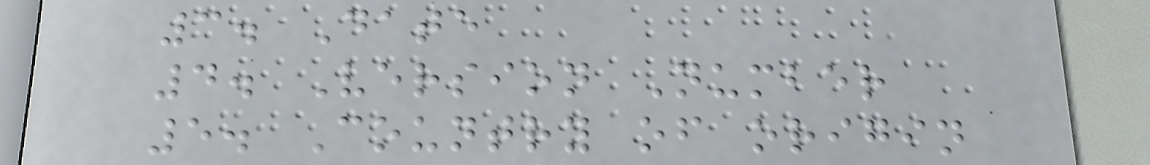3. Date
4. Version Number
5. Country of origin
